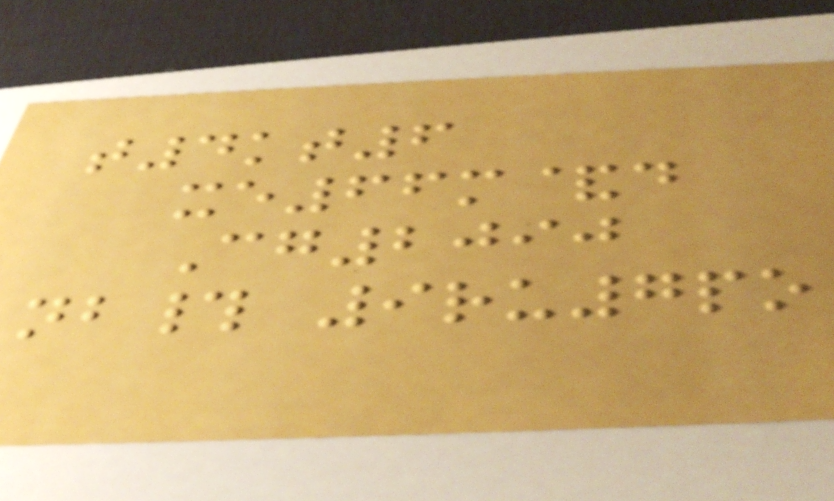t4kt6
xe66m&d
Cg2090
nb# 9ru7po
